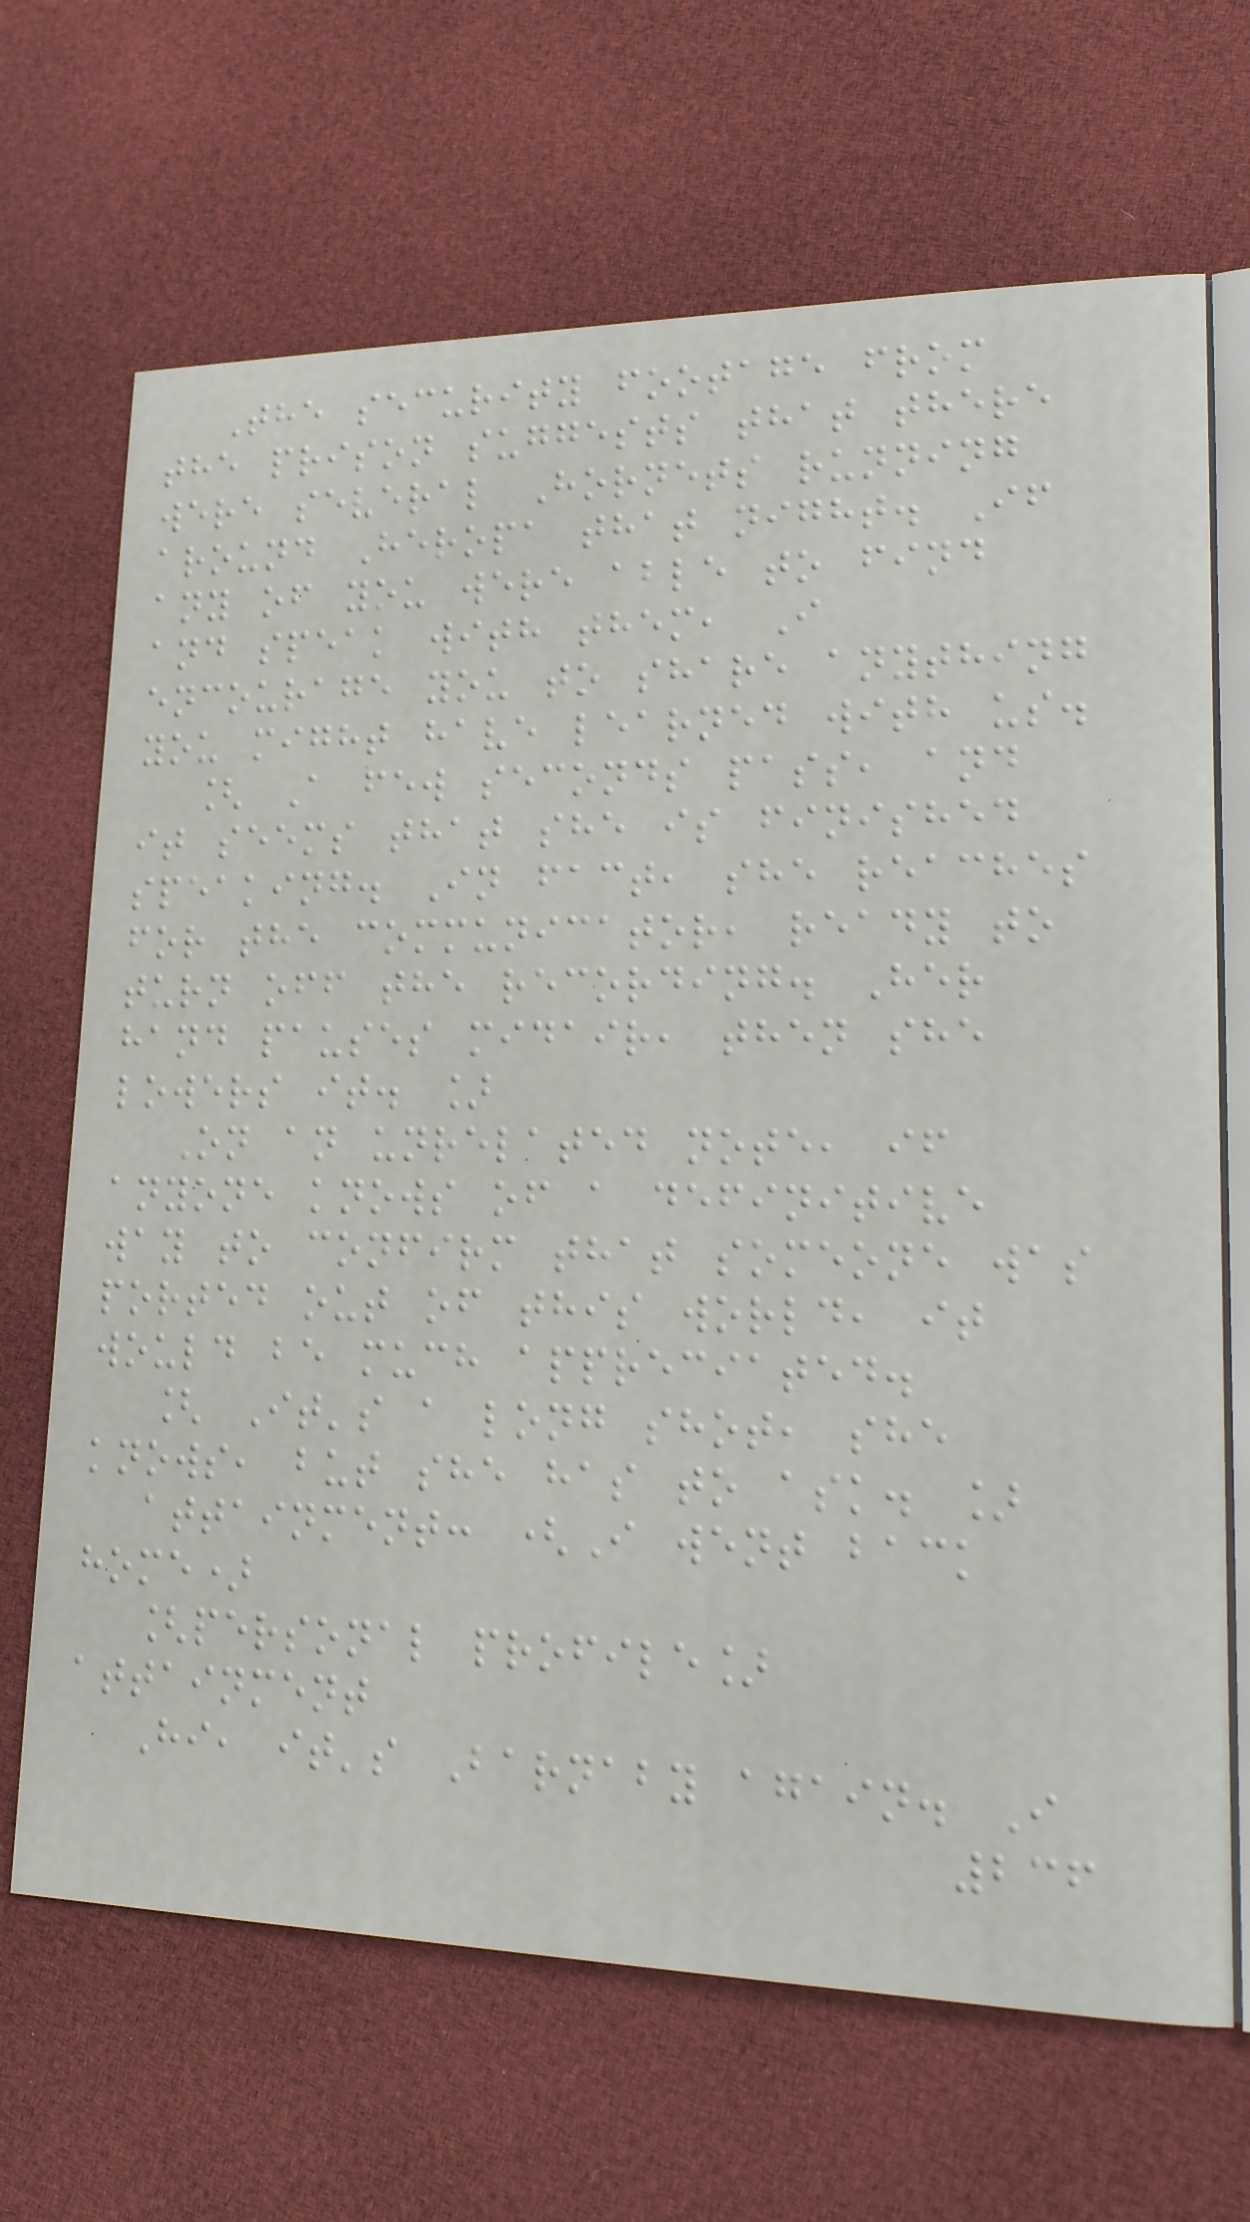The security footage from
the prison suggests that there
were several Hornets running
around Heropa that night. If
any of you were able to find
and speak with them, I
encourage you to share anything
you might have learned with us.
[ A few seconds pass, and
it seems that she is finished
speaking. In fact, she reaches
for the communicator, ready to
turn off the recording. Her
hand pauses midair, then she
lowers it. ]
On an unrelated note, if
anyone knows of a definitive
way to confirm that someone was
ported out of this world, it
would be much appreciated.
[ It's a long shot, she
knows, but she has to ask. ]
attainment: (I went back
home)
[personal profile]
attainment
Hi, it's Barnaby again. I
236
